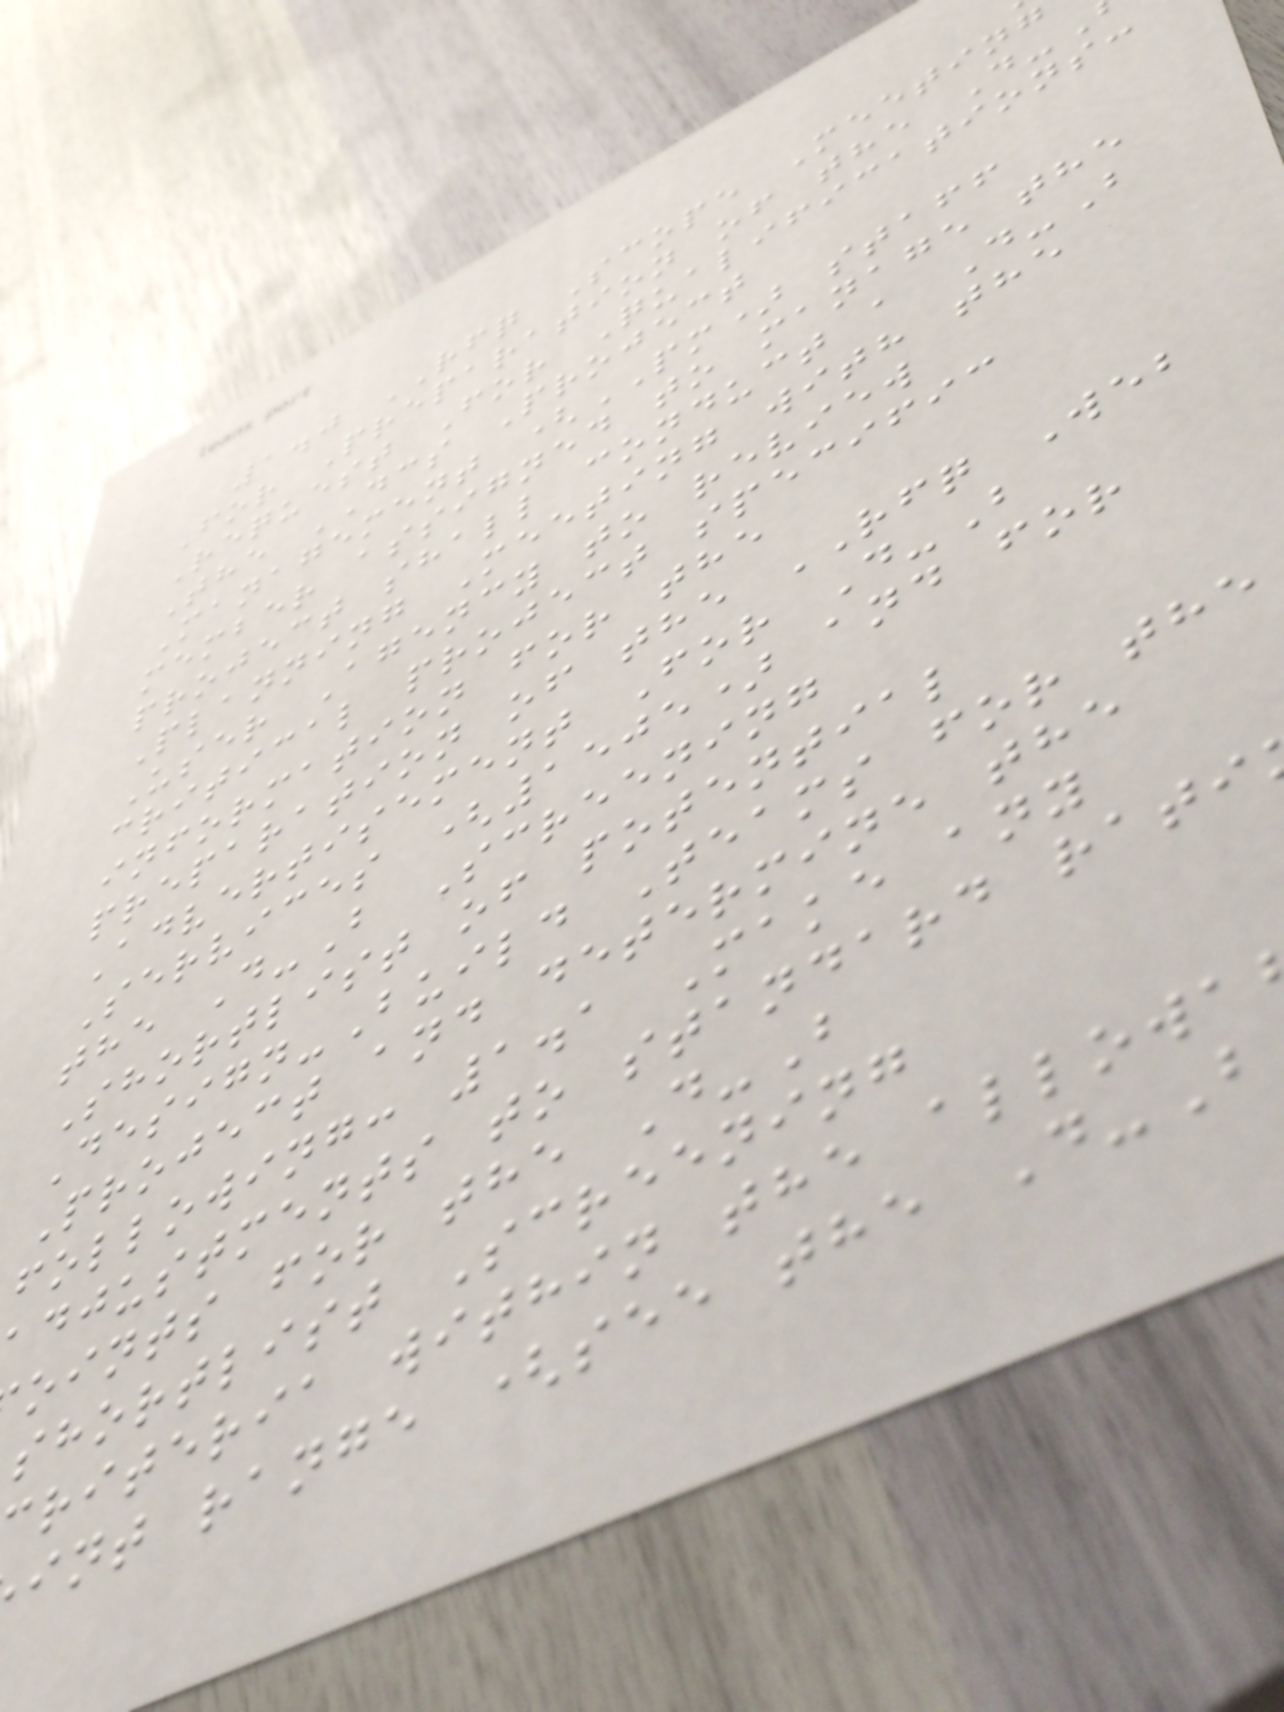1.0 RFQ Scope Meeting
For Preparation of the D-
Request For Qualifications:
The DCS Project
Management (PM) staff
member assigned to manage the
project shall conduct a D-B
Planning Meeting with the
User Agency to review
critical project specific
information for the
preparation of the RFQ Web
Advertisement For D-B
Services (1505) and for
the D-B Screening
Shortlist of potential
Design-Build Teams for the
Project and determine the
following: 1.1 Make any
djustments to standard rati
oints for the D-B
shortlist Screening
riteria within the allowa
int range (see the D-B
